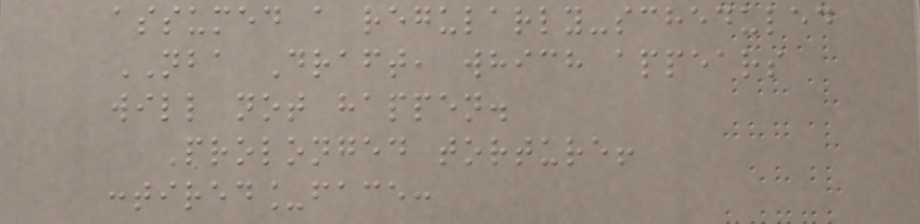assumed a regularly-scheduled
NBA Draft, which appears
will not happen.
Prolonged torture!
:tired_face:
